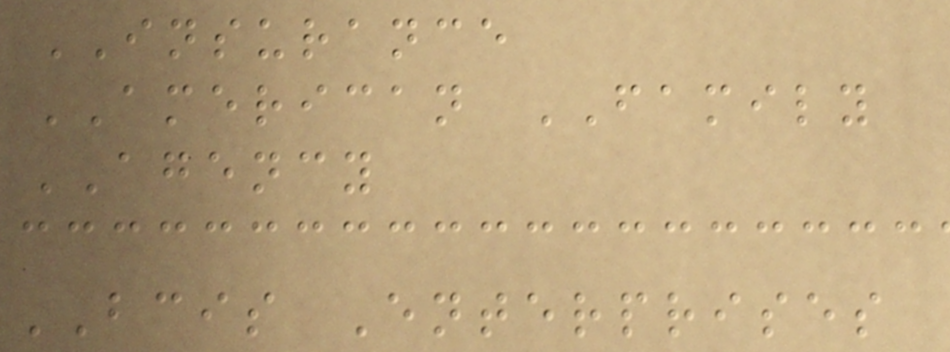INSURANCE
AMERICAN FAMILY
AGENCY
BCIS Enterprises
